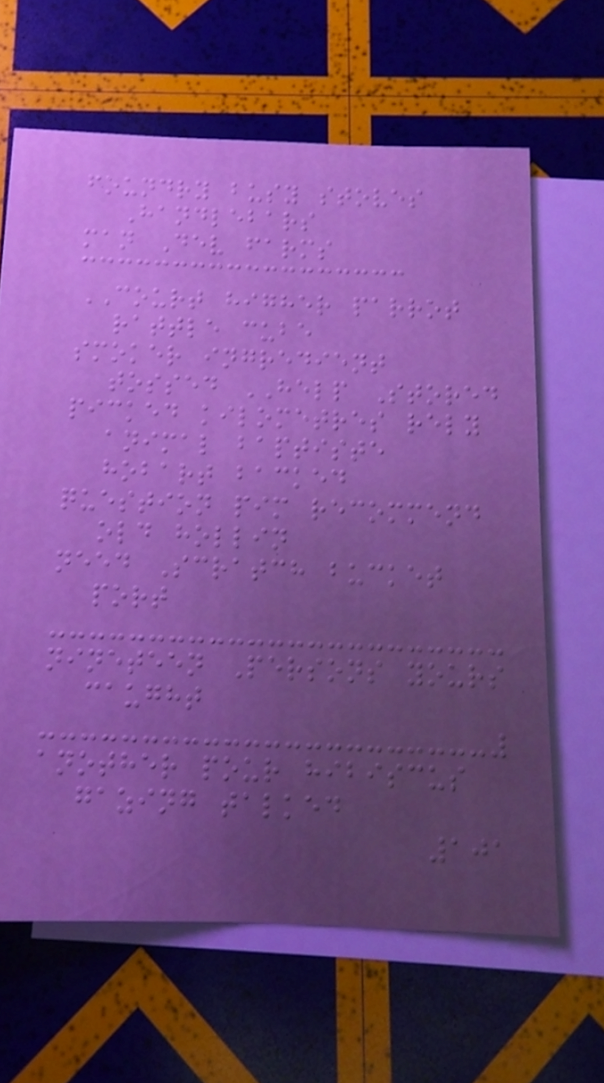foundry busy stoves
Handlebars
man Dev farms
COURT higher parrot
rattle cube
smoker ingredient
tossed HELP Stored
picked kilometres rely
animal baptiste
hobart backed
question pim recommend
old hollin
need Scratch bucket
port
nineteen Persons yours
caught
another pour hibiscus
gazing talked
101
